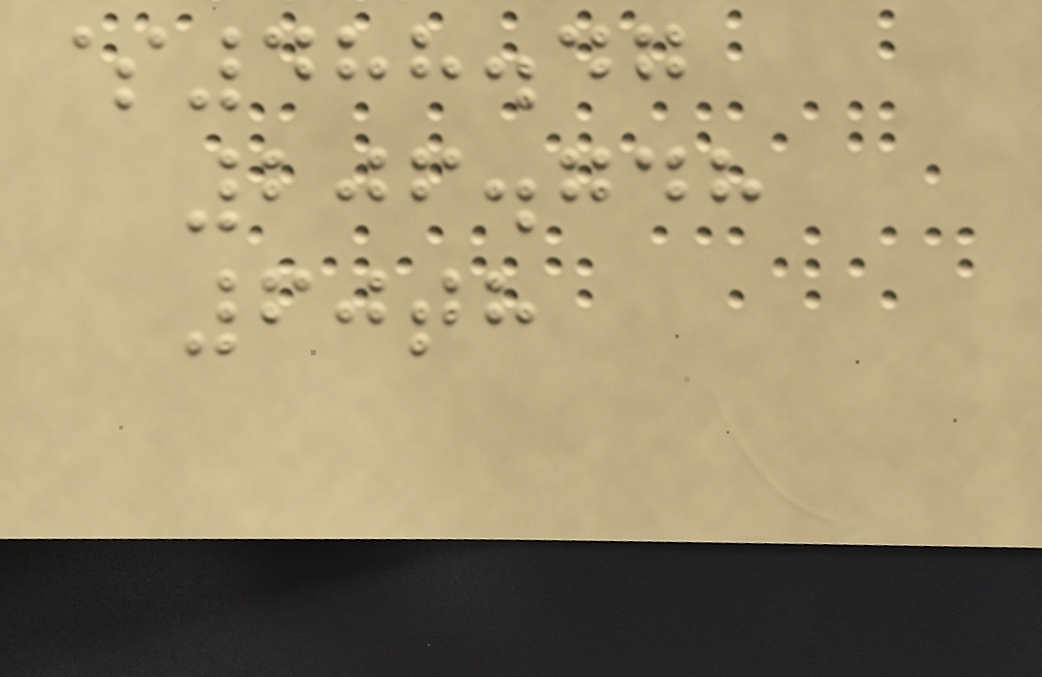$488.47
206.748
60th
